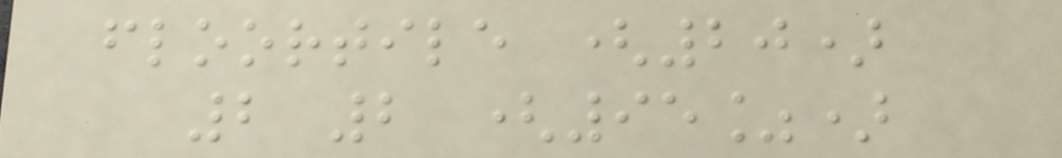floortile (20)
2 2 (95%)
